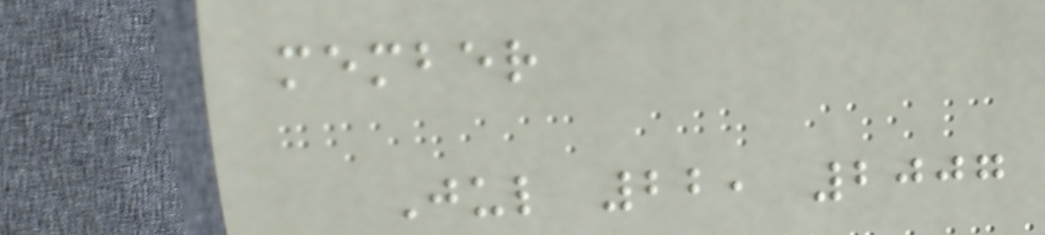member
Jul 22, 2007
